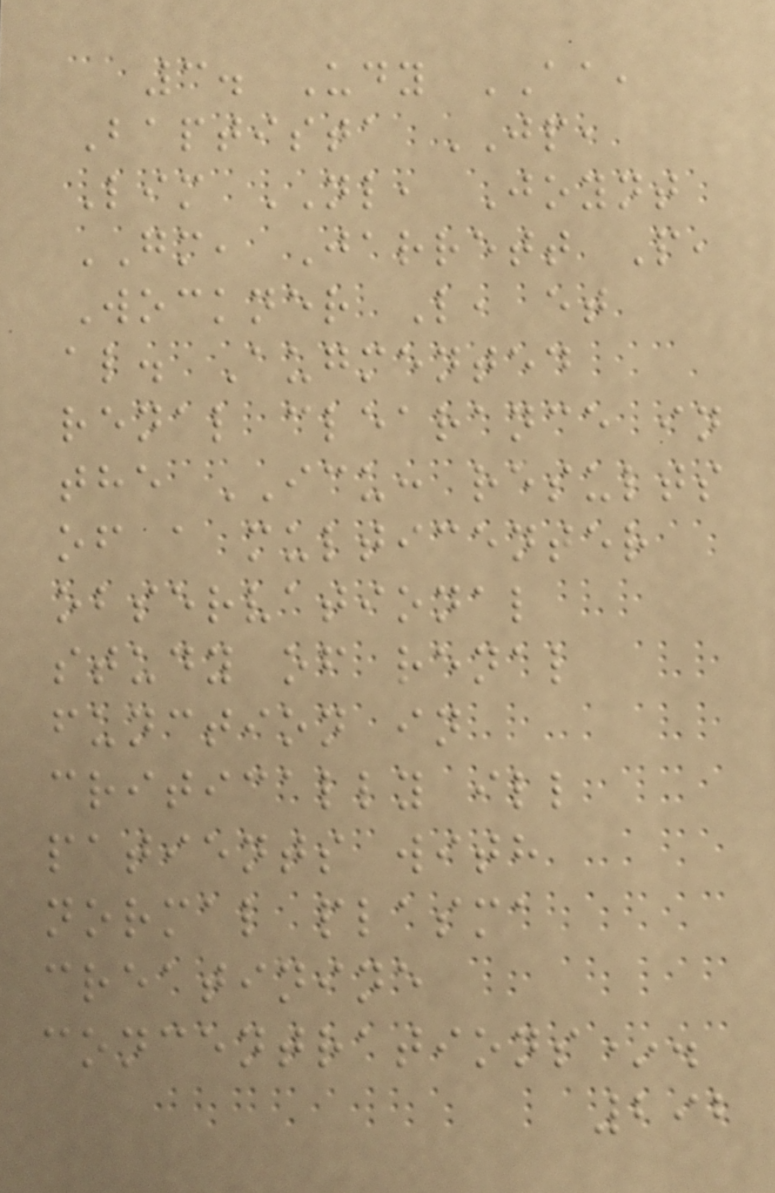3. Udy AA,
Baptista JP,
Lim NL, Joynt
GM, Jarrett P,
Wockner L, et
al. Augmented
renal clearance in
the ICU: results
of a multicenter
observational
study of renal
function in
critically ill
patients with
normal plasma
creatinine
concentrations*.
292
